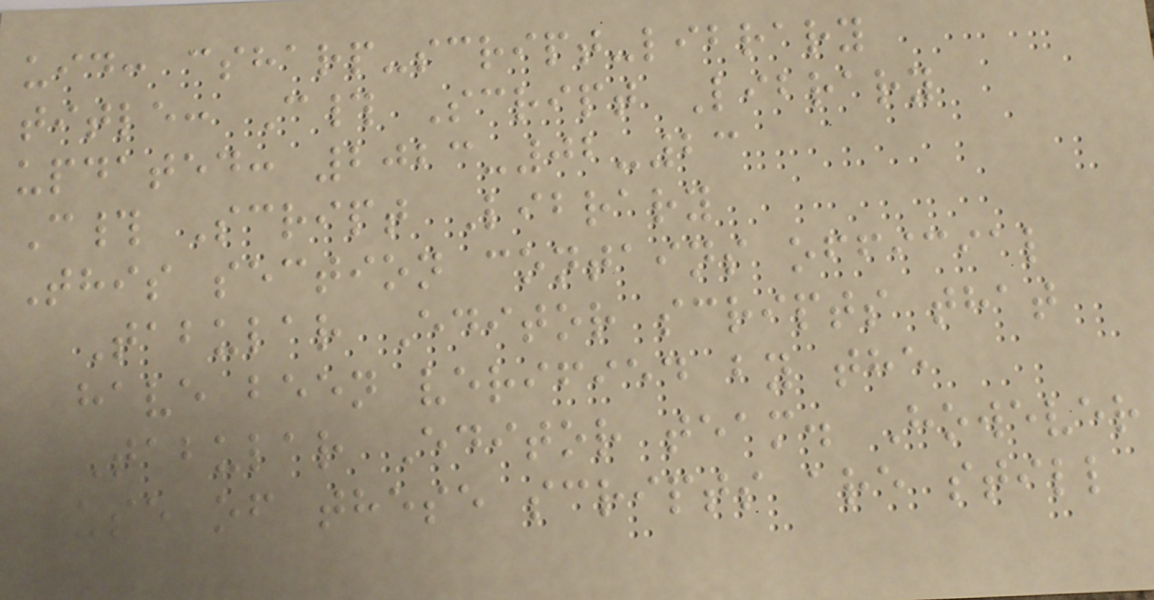uid: csharp-script-library
title: C# Script Library
updated: 2023-02-23
C# Script Library
This section contains official
Tabular Editor scripts that
have been verified by the
Tabular Editor team. However
use of these scripts are still
